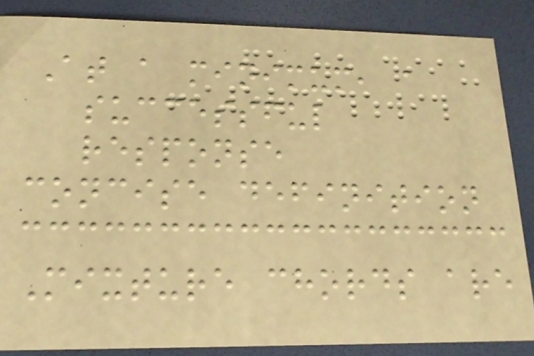At a minimum, a
successful
response
concise definition
Mixture chords are
